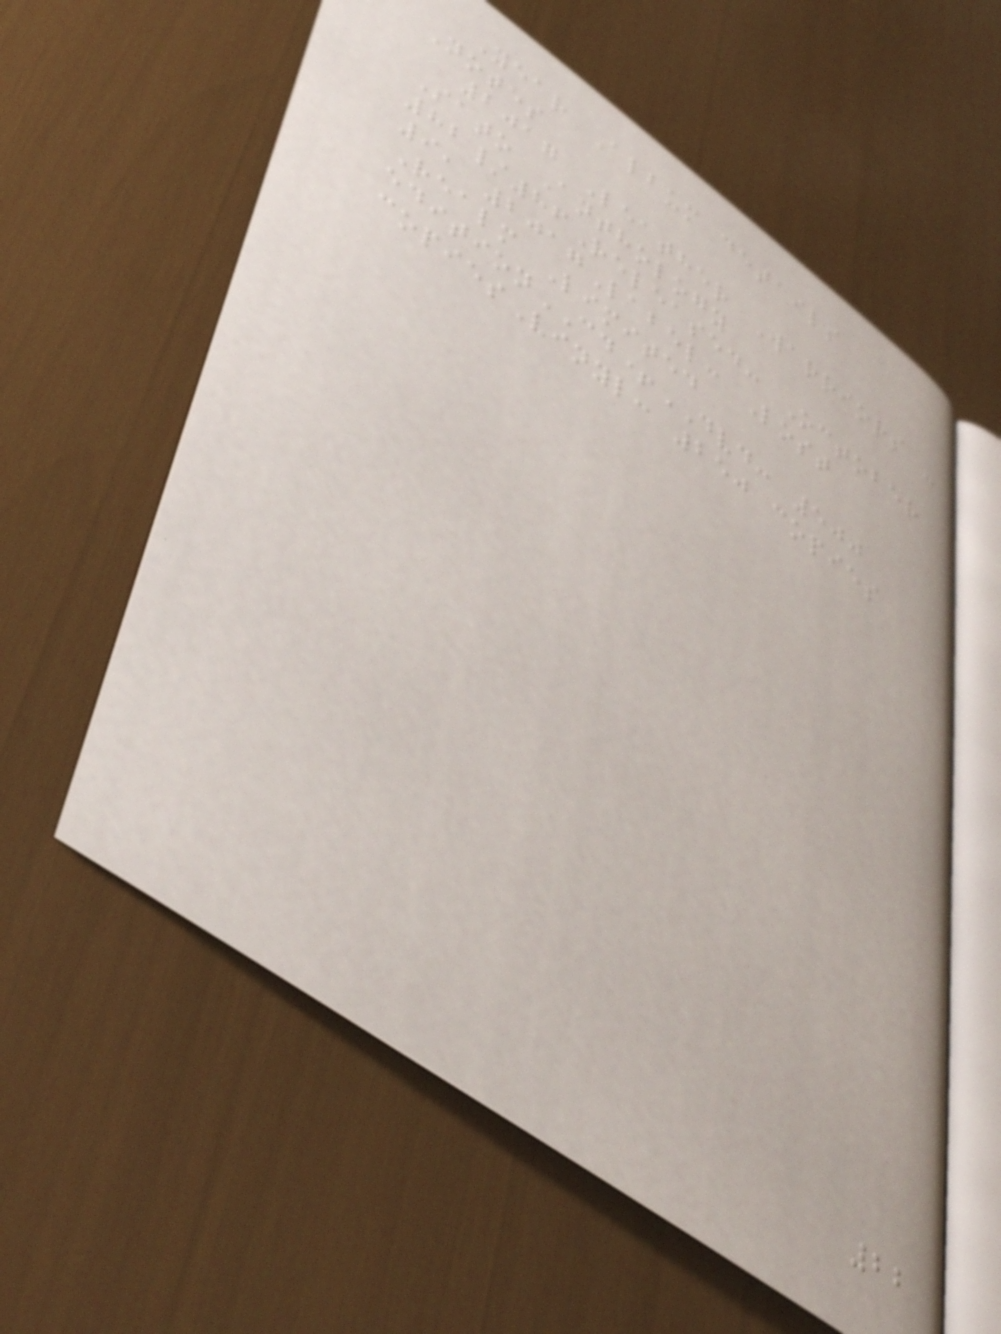Year Album details
Notes
2017 Leather Warriors -
Sato Anthology
82/86Released: October
9, 2017Label: Lost
Realm Limited
editionCD+DVD: 500
copiesVinyl: 250 copies
22
